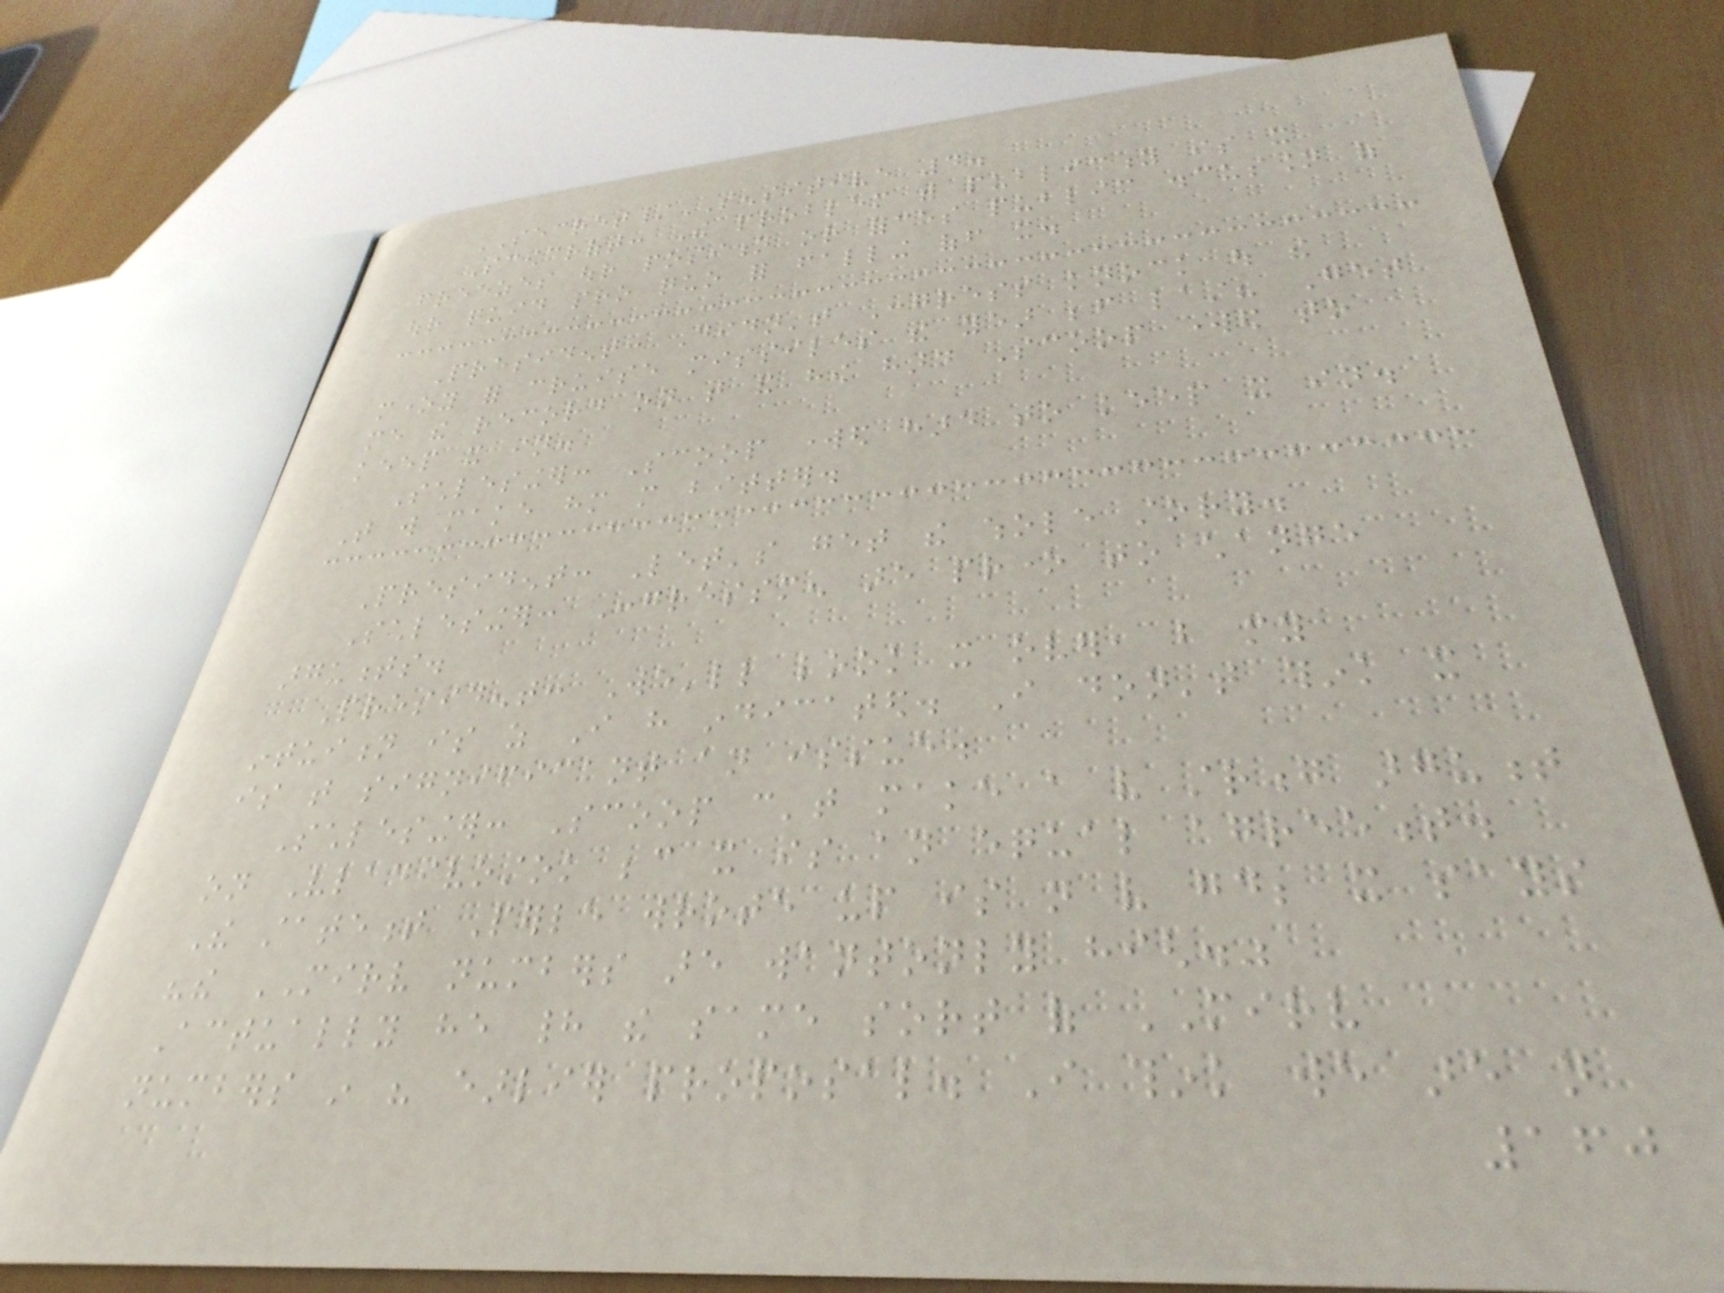SECRET/SENSITIVE 4.
Scowcroft: The problem with publicity is it
freezes our position or forces public discussion of
our quid pro quo for falling off it.
President: Didn't Congress knock out the
money for cruise missiles the year before last? Get
me the record on that and how hard Scoop worked to
keep it in.
Schlesinger: Scoop worked hard to keep it in.
That will make him more bitter.
President: Let's get the whole story.
Schlesinger: Congressmen are prone to change
arguments.
President: We'll look it over, but my
intuition is as I have indicated. I don't think it
is that significant an issue.
Schlesinger: Scoop can't make a very strong argument
on Vladivostok because it is an equal agreement.
The statement Perle wrote up is not very good; it says
"the MIRV numbers are wantonly high."
Actually he had the same sort of MIRV
numbers in his earlier proposal. I think we are not
160
